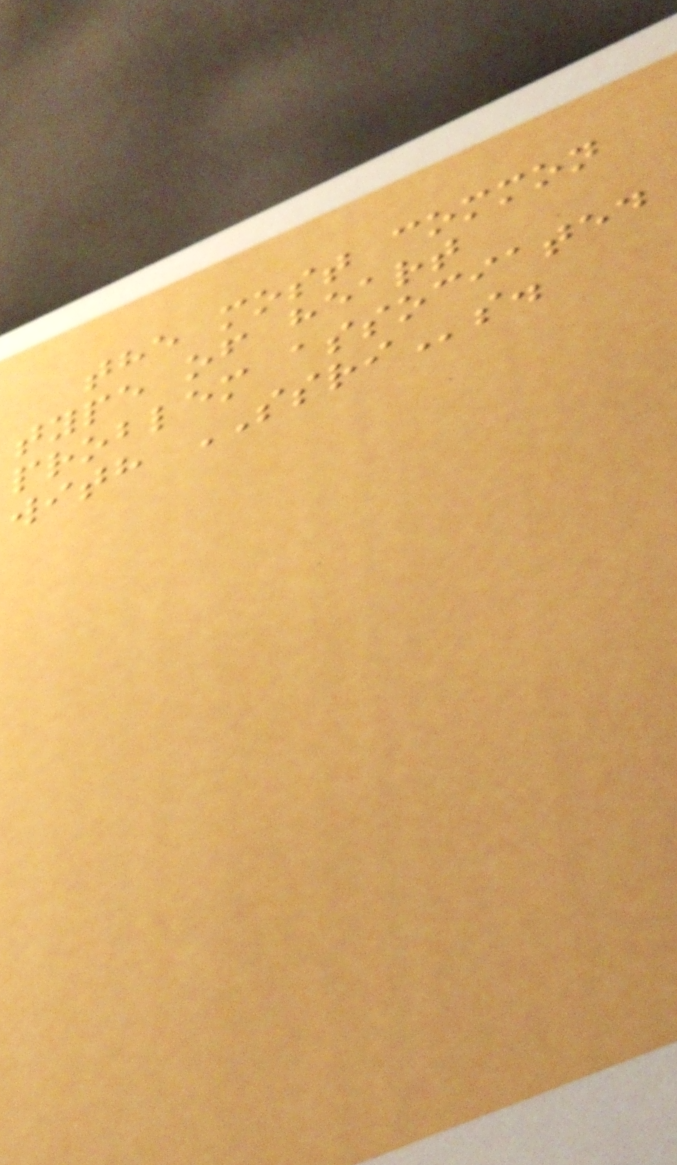the most common
type of heart
problem associated
with SSRIs.
